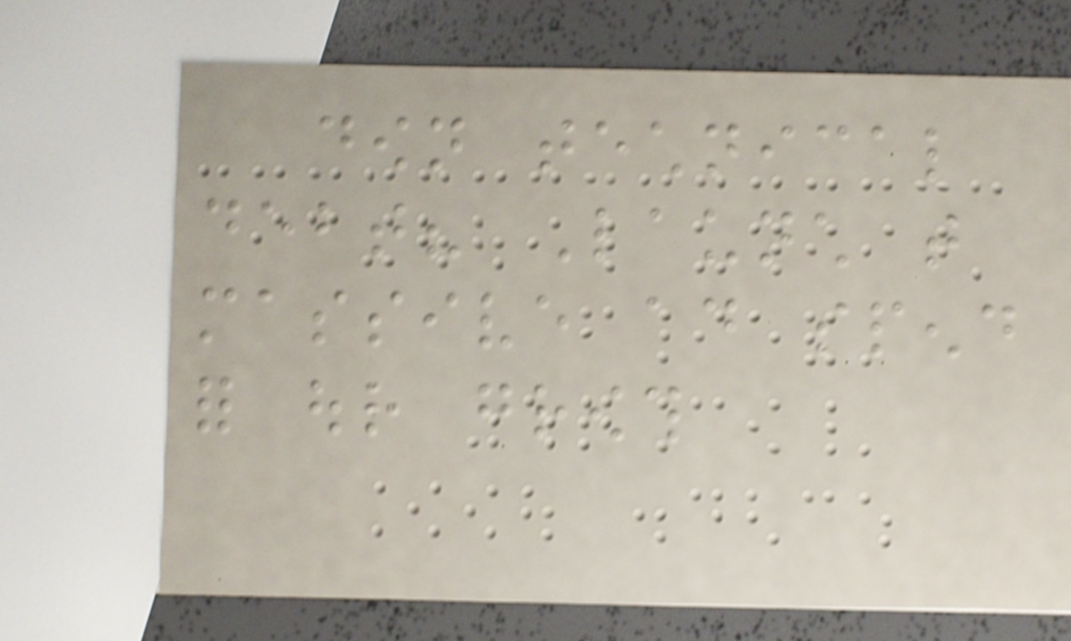down technical
debt? Launch that
massive ad spend
for our growth
